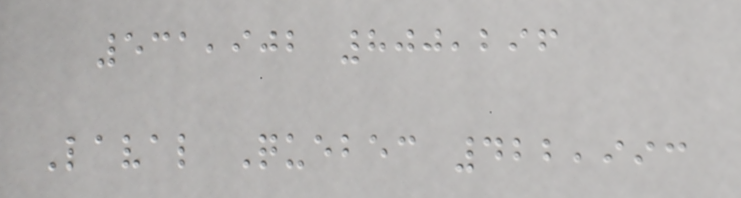531,902 800,296
Laval Quebec 422,993
